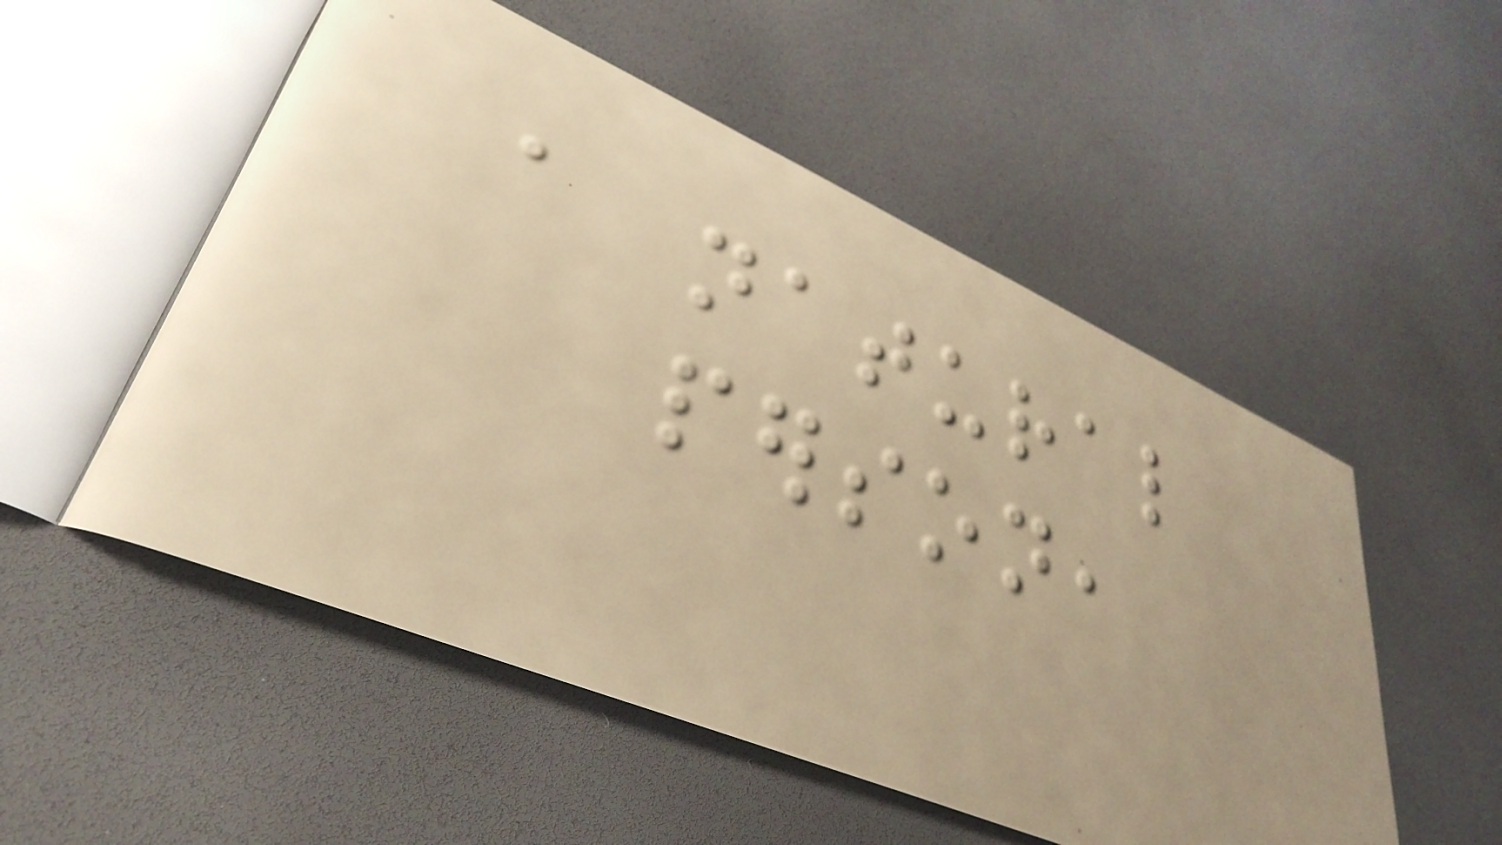a natural
person,
